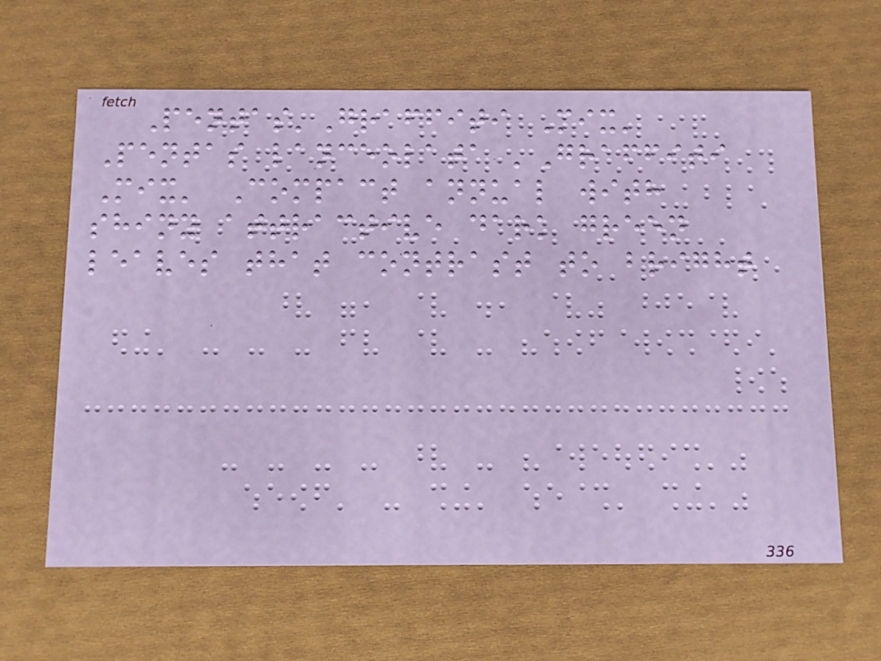Pentas'Graffiti Mix'
Pentas lanceolata 'Graffiti
Mix' Compact annual with
shiny attractive dark green
leaves that contrast to bright
